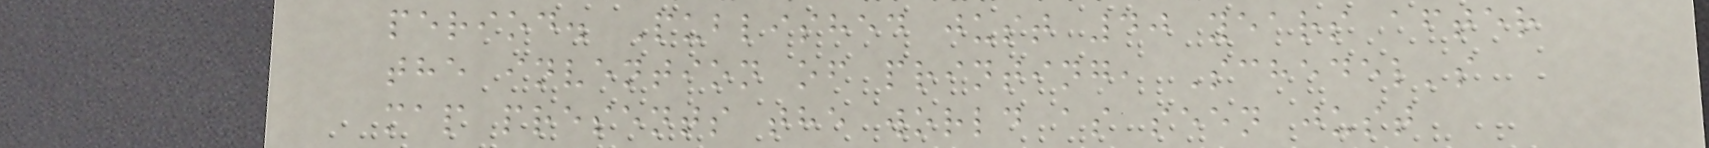period. Published just 40 years after
the invention of printing, Schedel's
map presents the world as seen just
